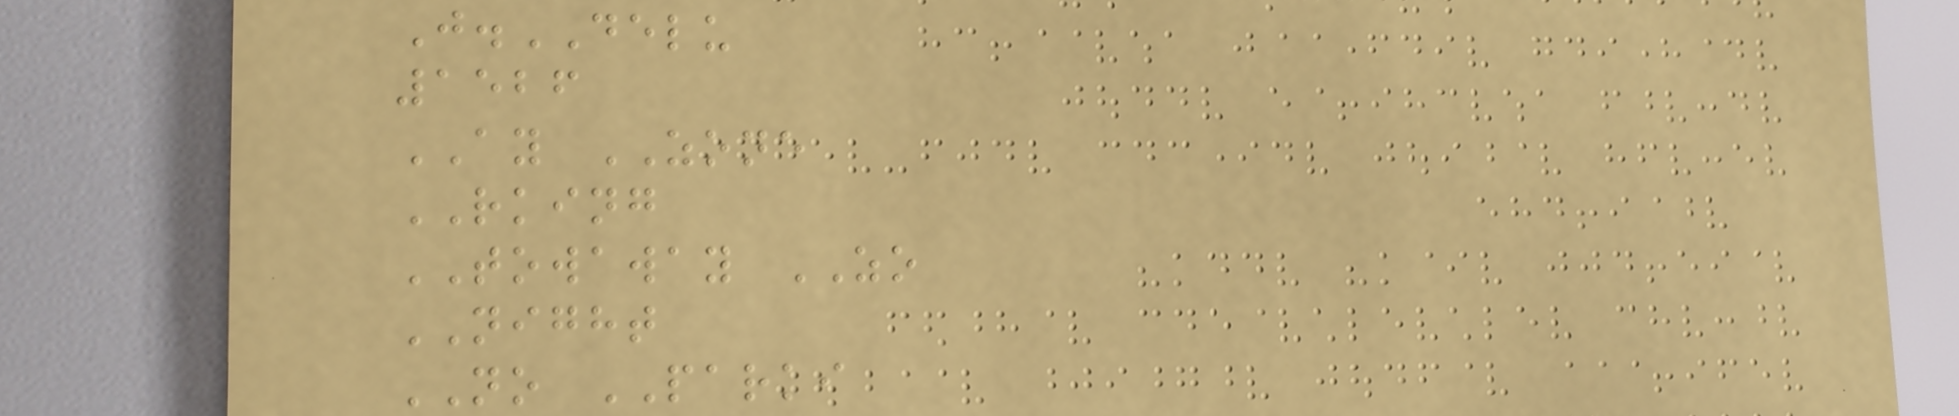J.DELU
1526
AY ZONE
RKING
TOWAWAY ZO
NIGHT
NO PARKI
